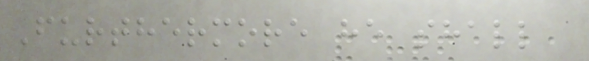Furthermore he shall
